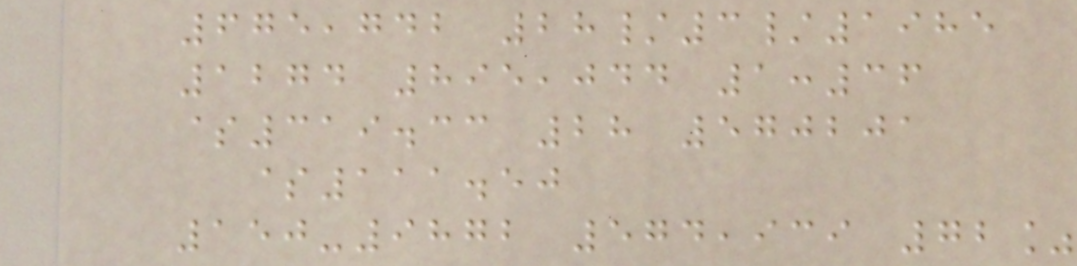675,742 28/3/1985
1274 895,044 1:36
$319.33 28 570201
$111.50
150-9872 574,939 72%
